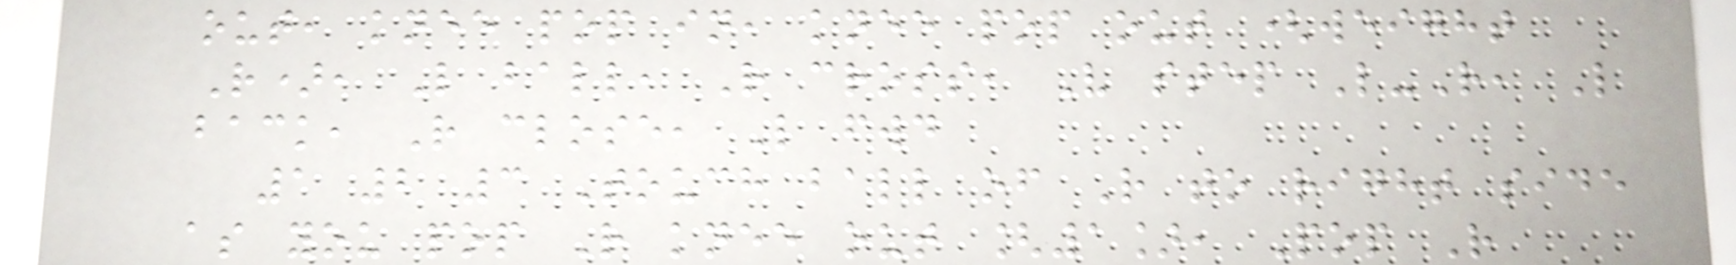out, knee pop in, knee pop out (weight
R), L ball, R cross, V step L-R, L
back, R close, L fwd
1 2 3 Touch ball of R to right side
as you pop R knee out [1], Pop R
